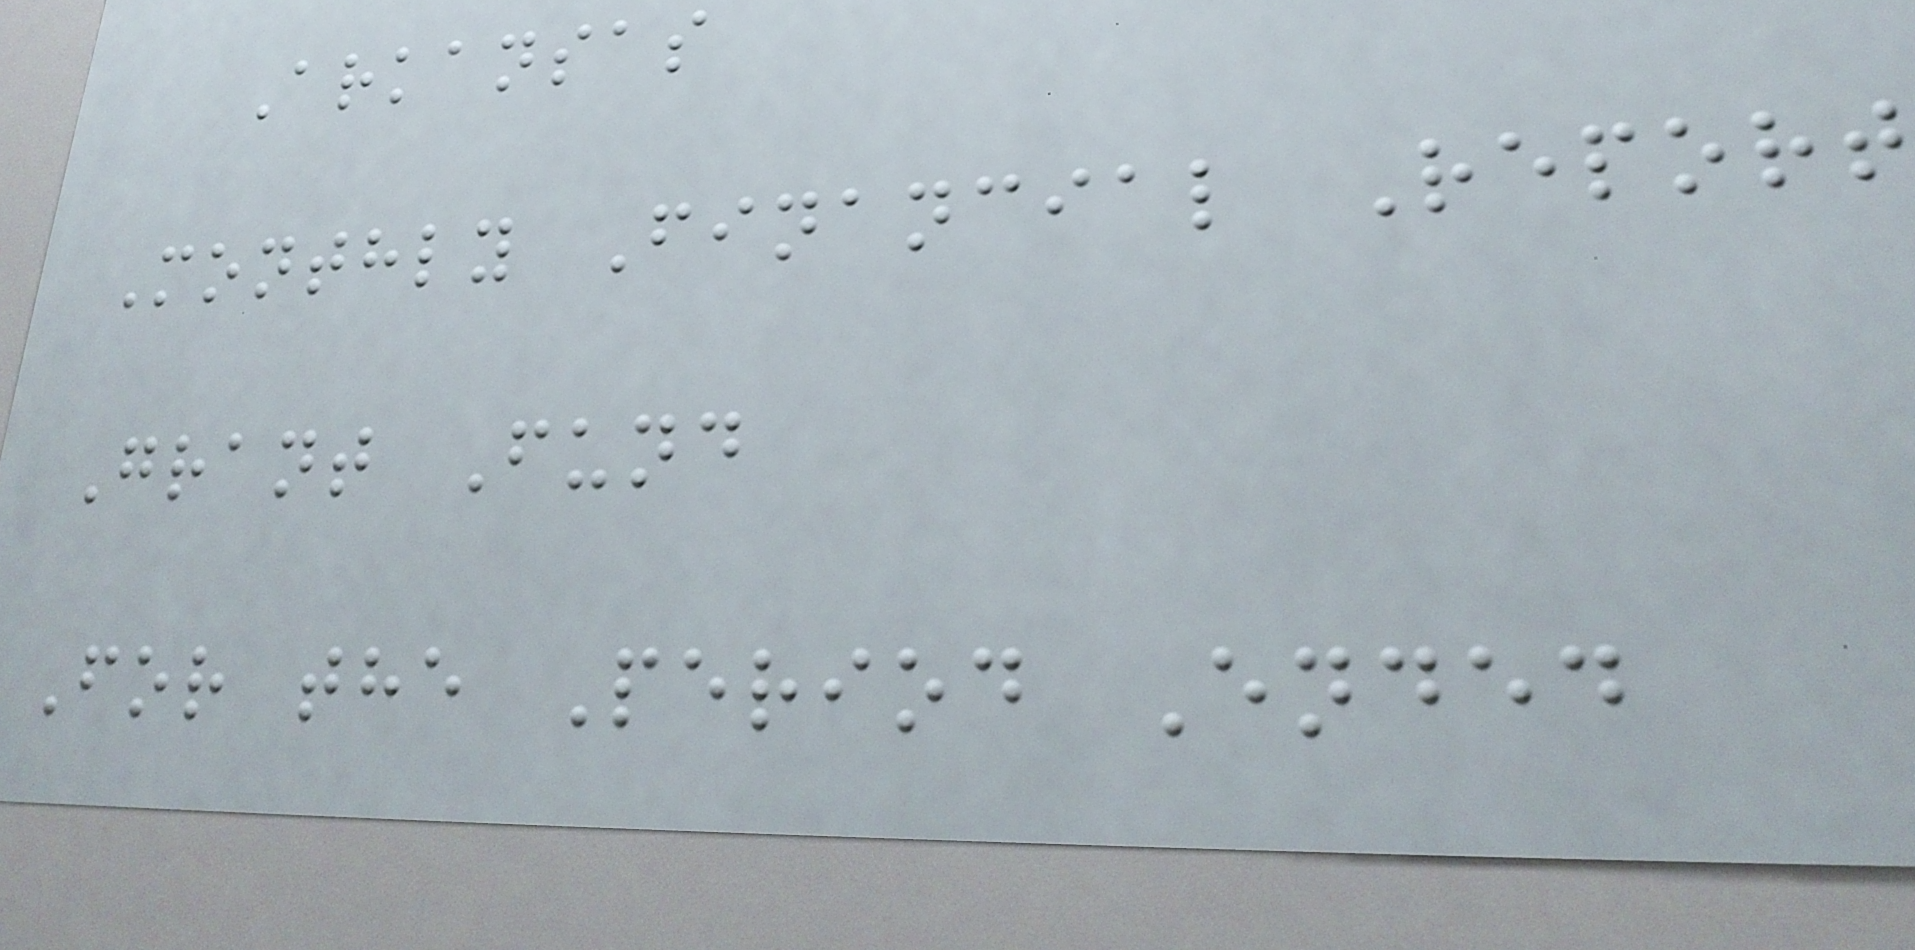Arkansas
Monthly Financial Report
Grant Fund
For the Period Ended
